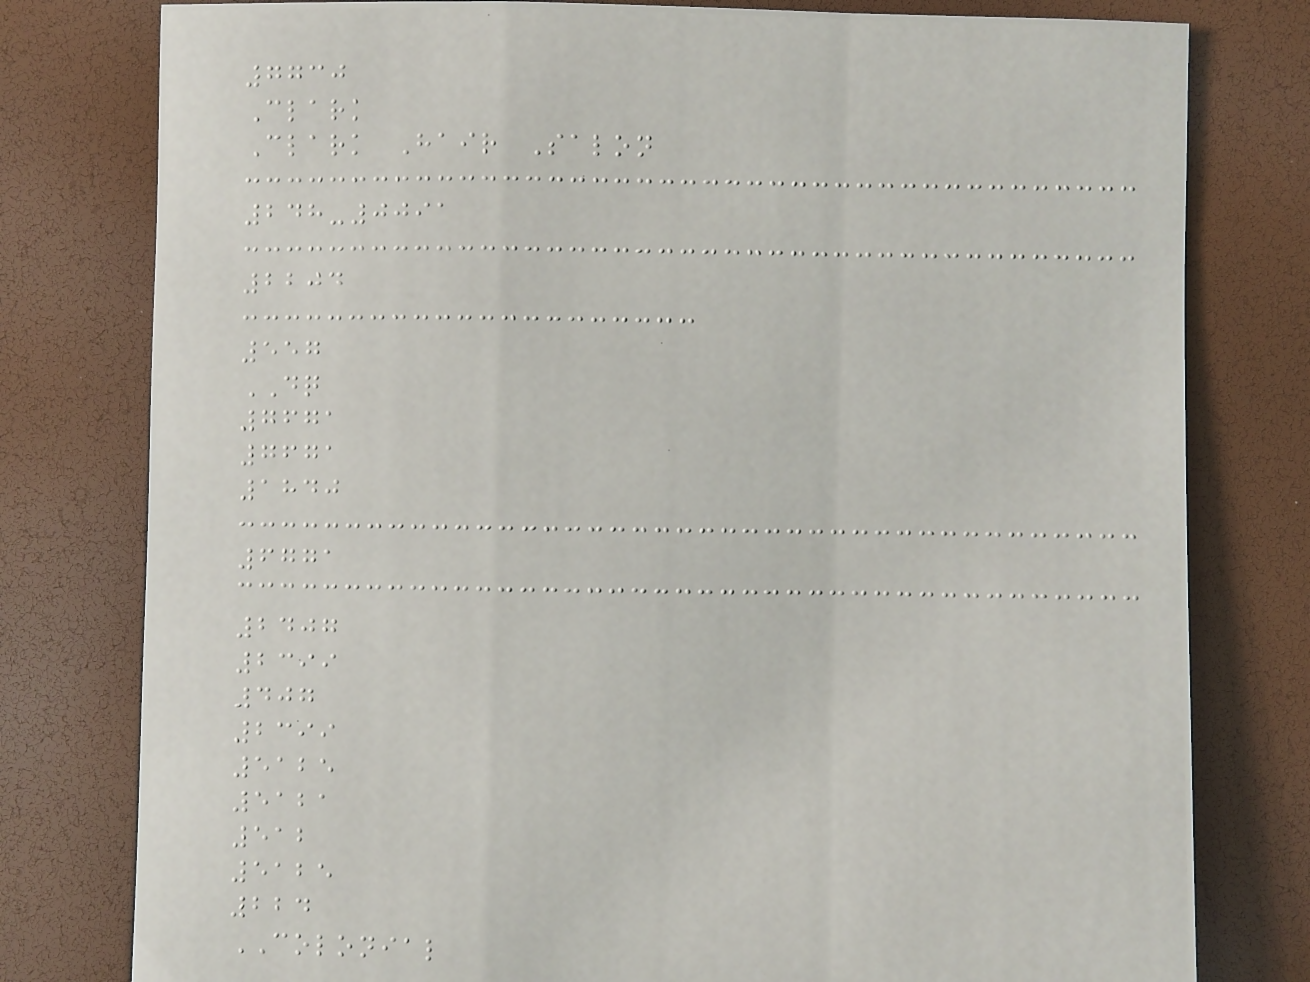7730
Clark
Clark Hair Salon
248-0091
2204
557
DQ
7671
7671
1840
6771
2407
2399
407
2399
5125
5121
512
5125
224
COLONIAL
